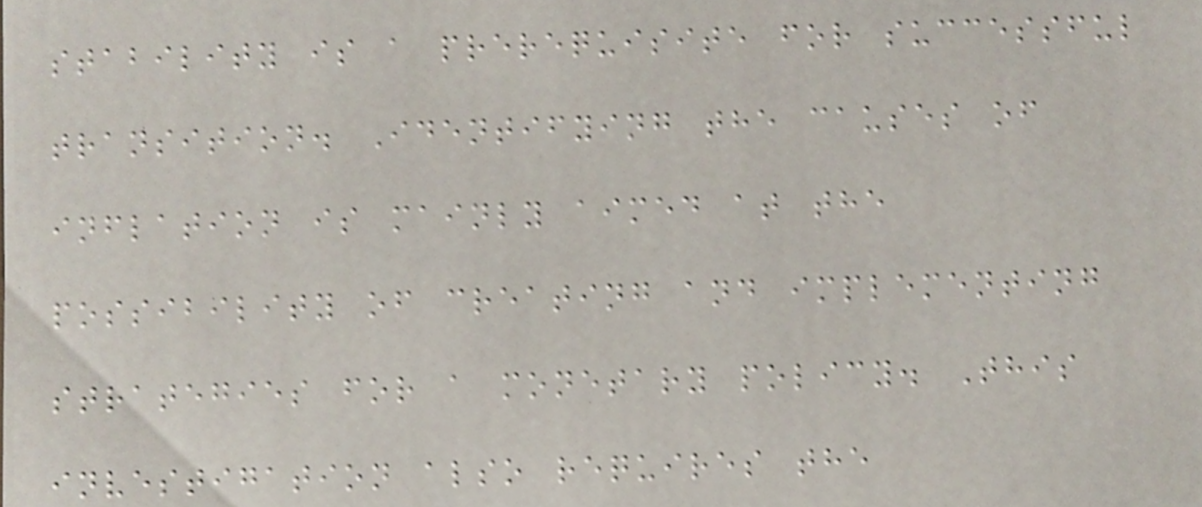stability is a prerequisite for successful
transition. Identifying the causes of
inflation is mainly aimed at the
possibility of creating and implementing
strategies for a monetary policy. This
investigation also requires the
